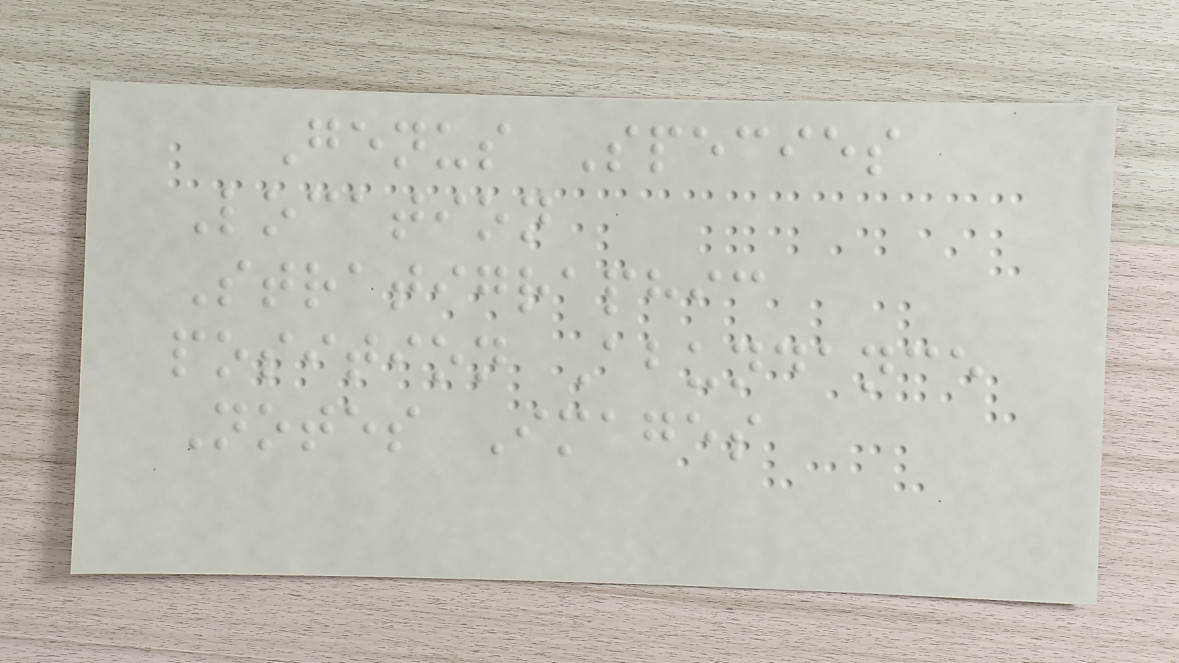Genus Species
Location
Stratigraphic
position Abundance
Notes Images
